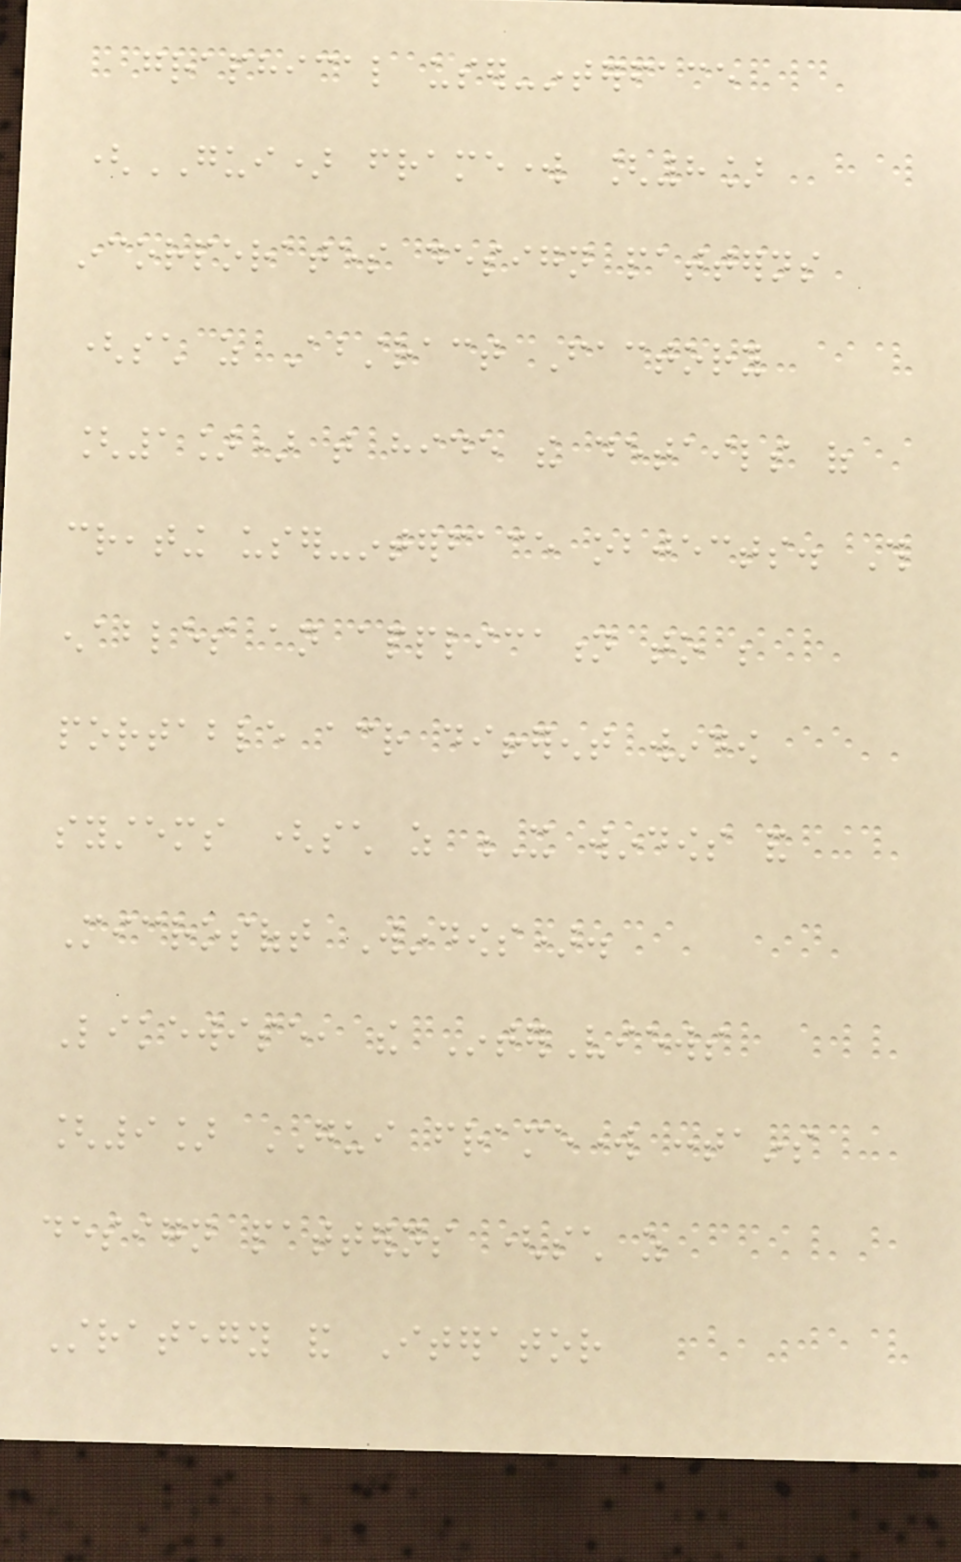graphical user-interface
(GUI) framework [8]
incorporates design patterns
(such as Abstract Factory
[1]) that hide the details of
creating user-interface objects. This
enables an application to be
portable across different window
systems (such as X windows and
Microsoft Windows).
Likewise, the InterViews
[9] GUI framework contains
design patterns (such as
Strategy and Iterator
